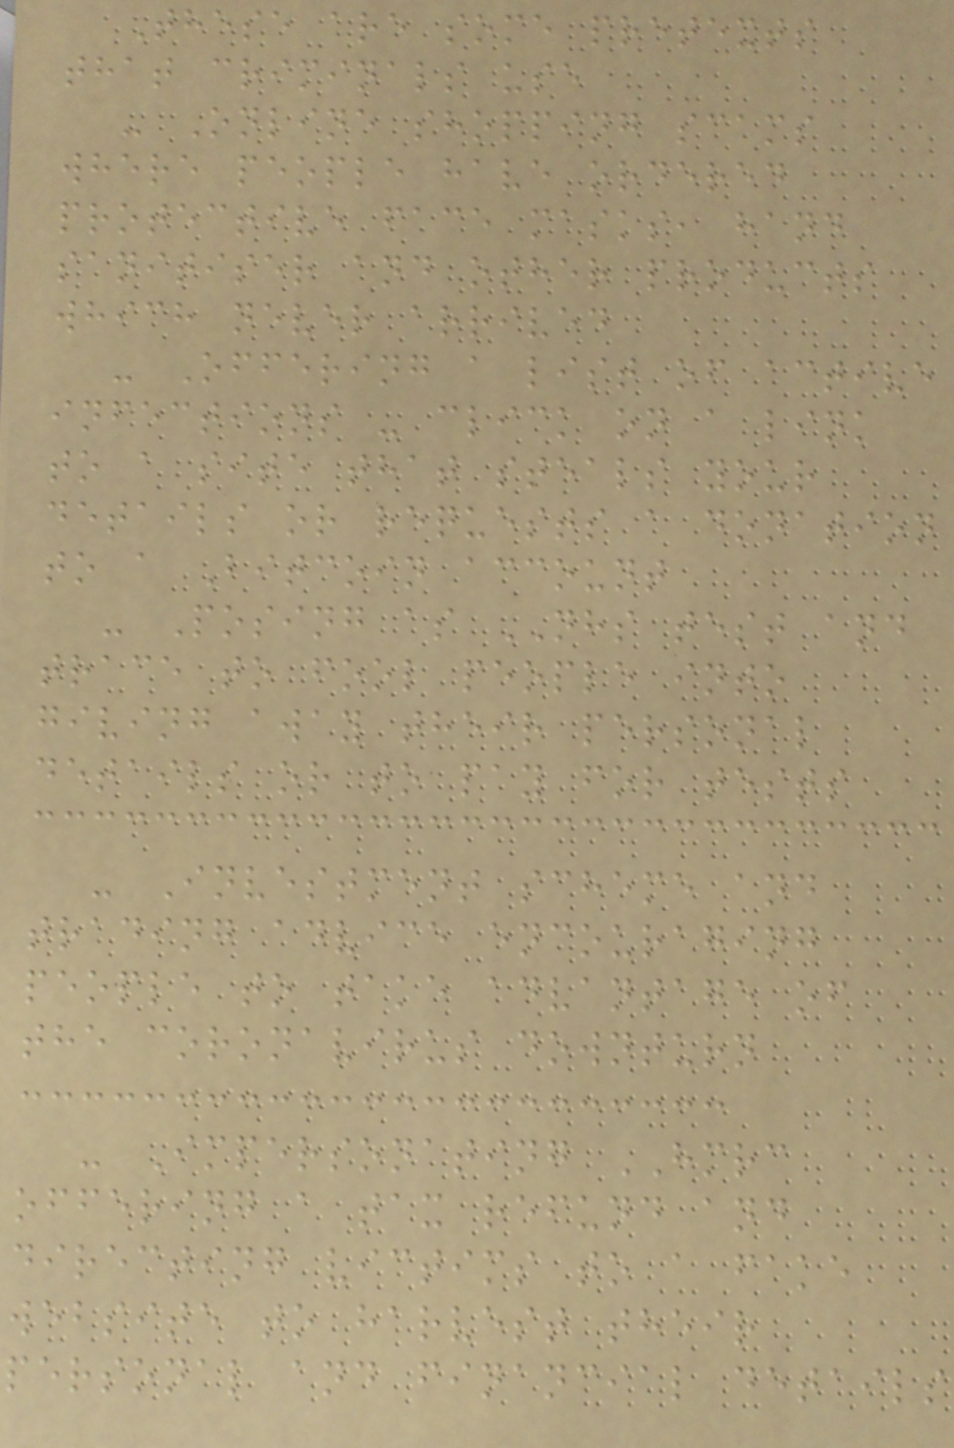These are some pretexts
that criminals use
- Online shopping scams
where people have ordered
protective face masks, hand
sanitiser and other products
which never arrived
- Offering a list of active
infections - click on a link
to a site that steals your
details or requests a donation
to a Bitcoin account
- Posing as NHS test and
trace to fool people into
giving away their personal
details or to pay for tests
- Investment scheme and
trading advice encouraging
people to take advantage of
the coronavirus downturn
- Impersonating HMRC
offering a tax refund and
directing victims to a fake
website to harvest their
personal and financial details
